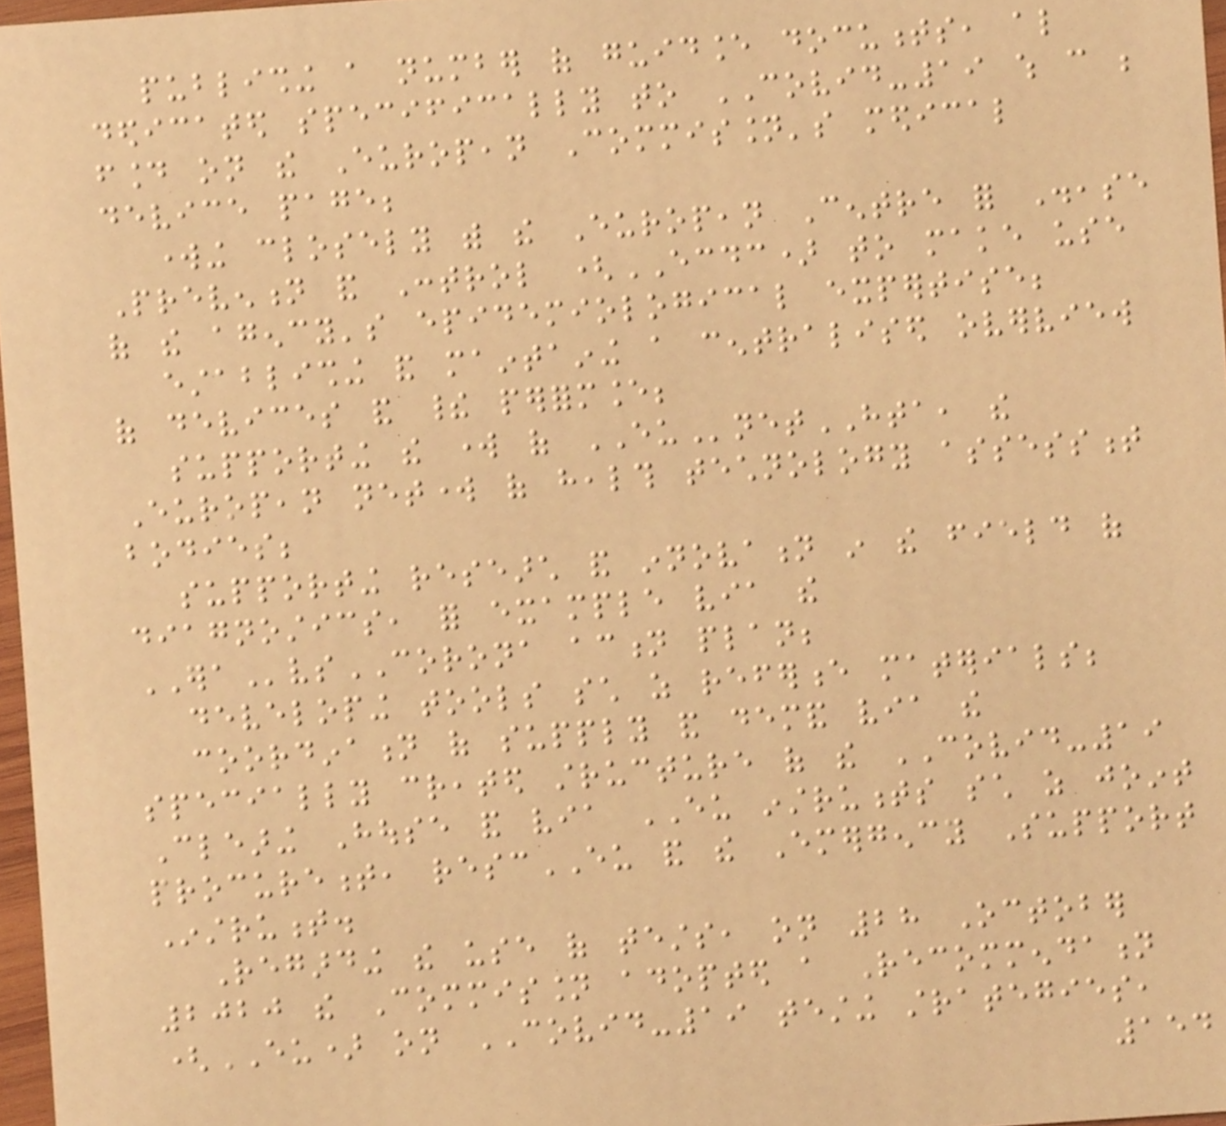publishing a number of guidance documents, also
dedicated specifically to COVID-19 which can be
found on the European Commission's medical
device page;
working closely with the European Centre for Disease
Prevention and Control (ECDC) to make use
of the agency's epidemiological expertise;
establishing and maintaining a centralised overview
of devices and their performance;
supporting the work of EUnetHTA, the
European network of health technology assessment
bodies;
supporting research and innovation in the field of
diagnostics, for example via the
ERAvsCORONA action plan;
developing tools such as reference materials;
coordination of supply and demand via the
specially created structure of the COVID-19
Clearing House and via EU instruments such as joint
procurement, rescEU and the Emergency Support
Instrument.
Regarding the use of tests, on 28 October
2020 the Commission adopted a Recommendation
(EU) on COVID-19 testing strategies,
154
